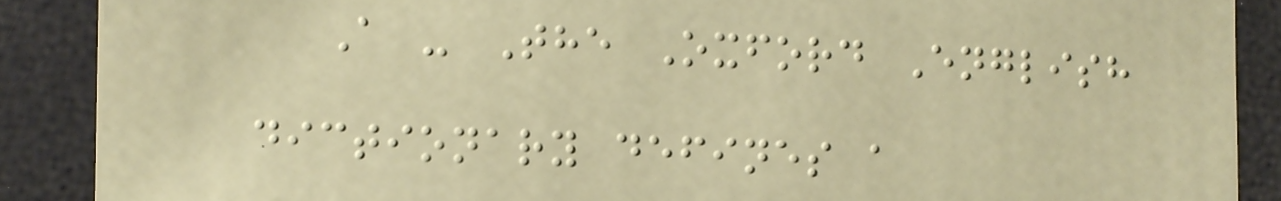A - The Oxford English
dictionary defines a
